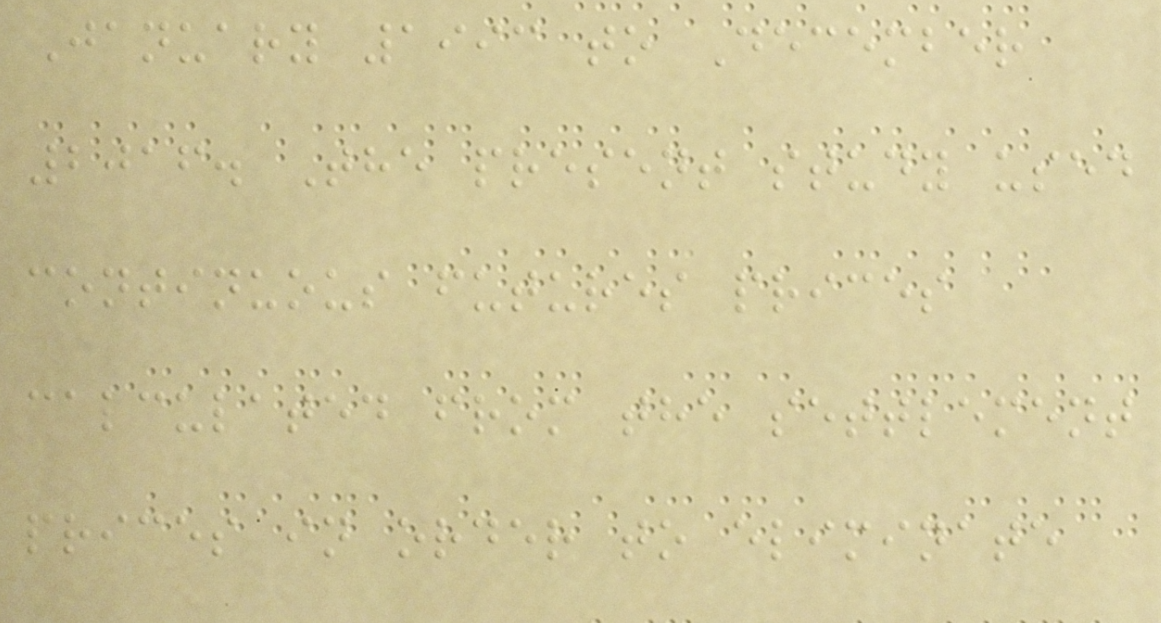January 1993 to December
2016. The present study used
continuous futures prices
calculated from the settlement
prices in order to eliminate
